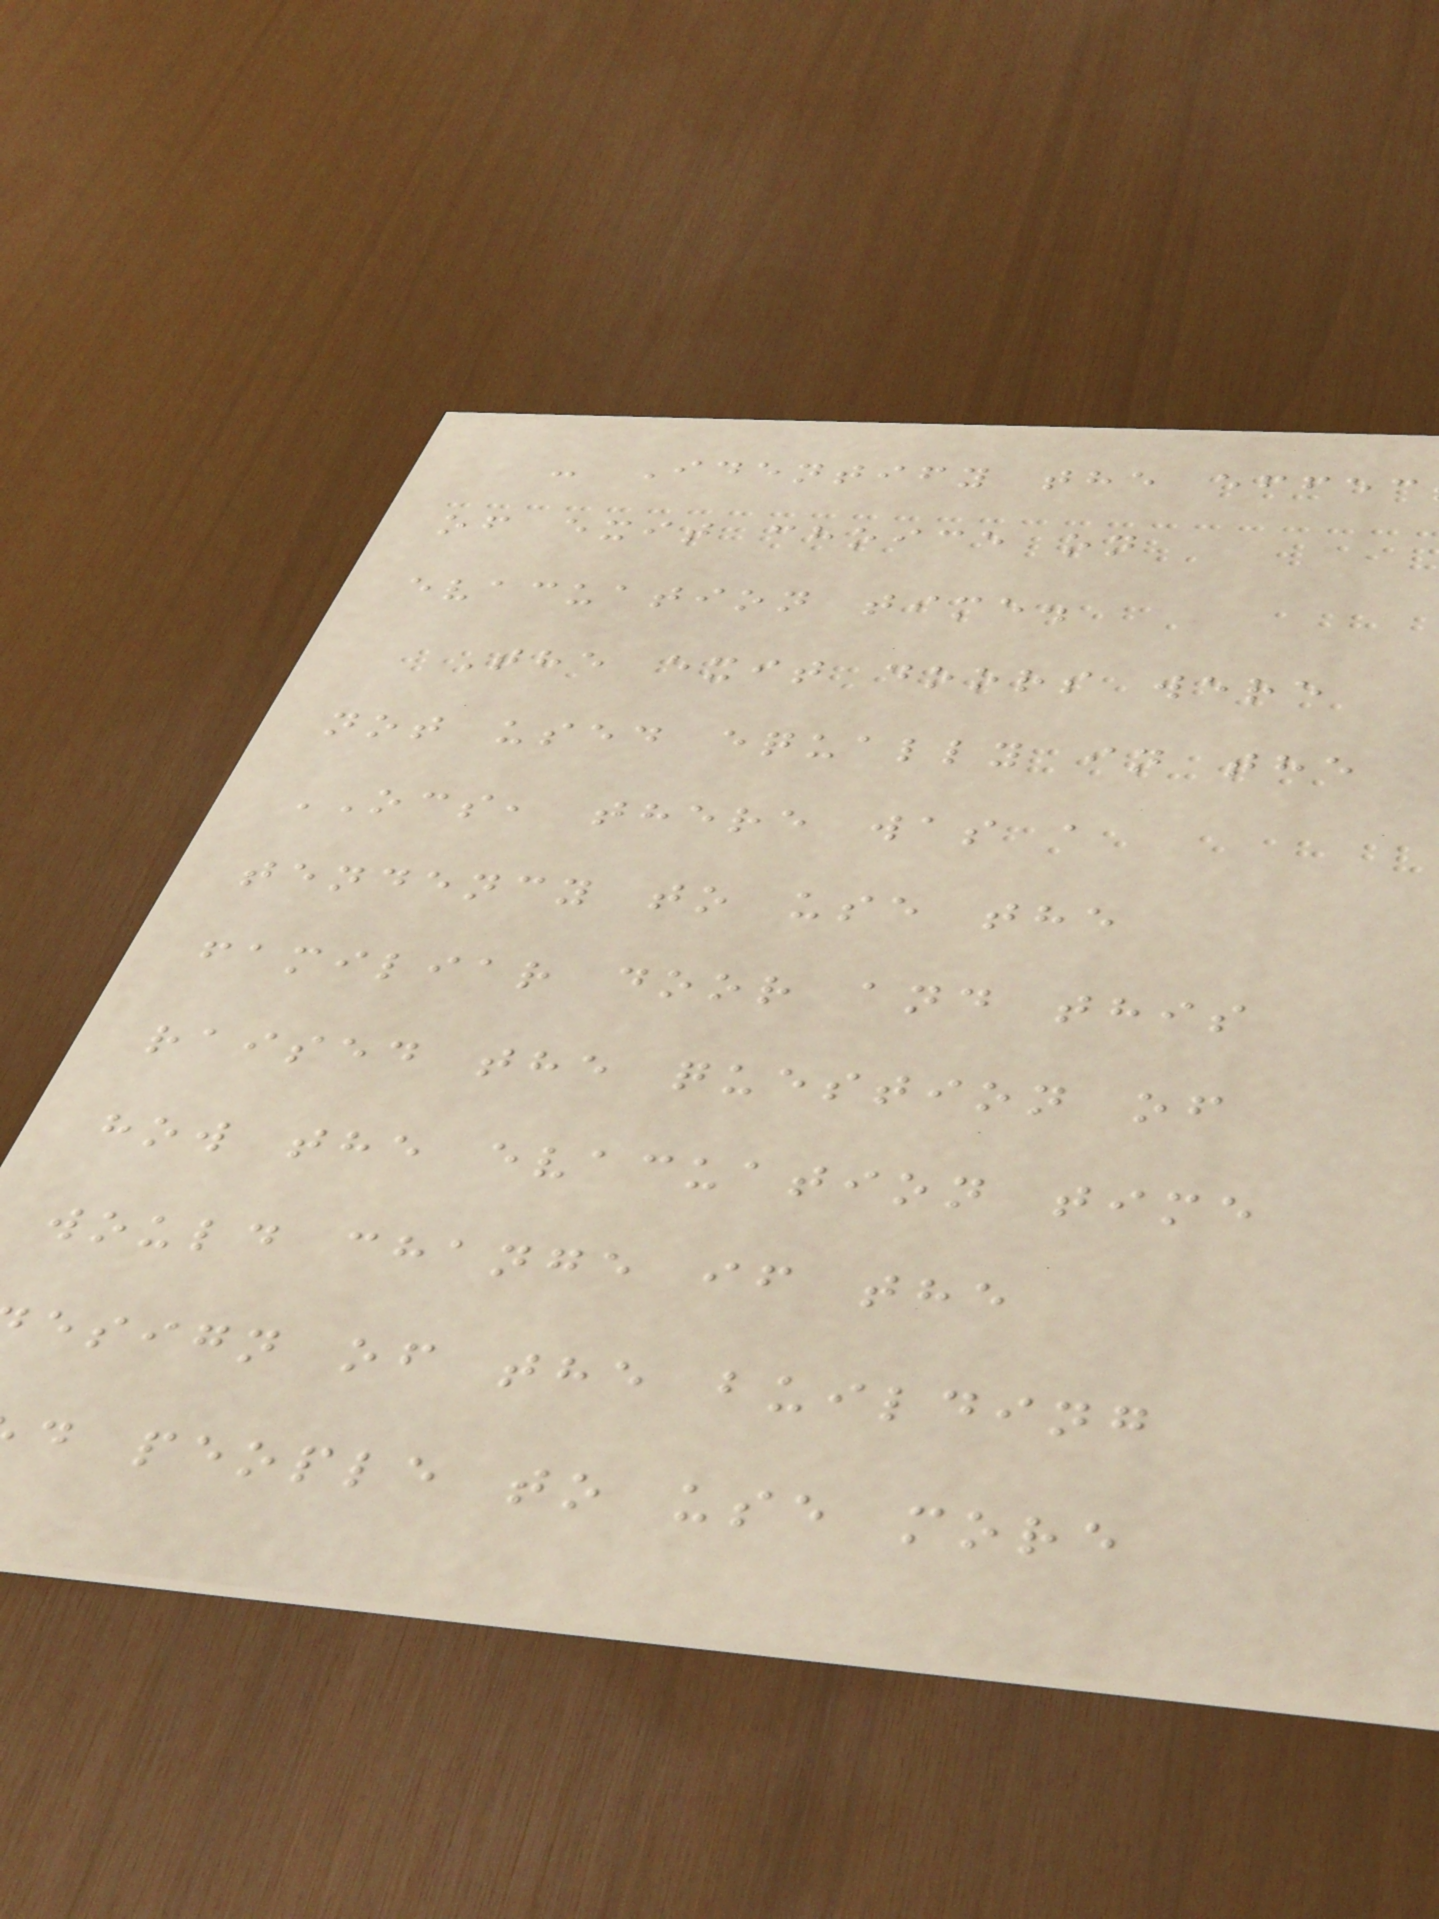- Identify the effec
of exit choice on
evacuation time.
The exit doors were
not used equally in the
OCS, there was a
tendency to use the
familiar door and this
raised the question of
how the evacuation time
would change if the
esign of the building
d people to use more
